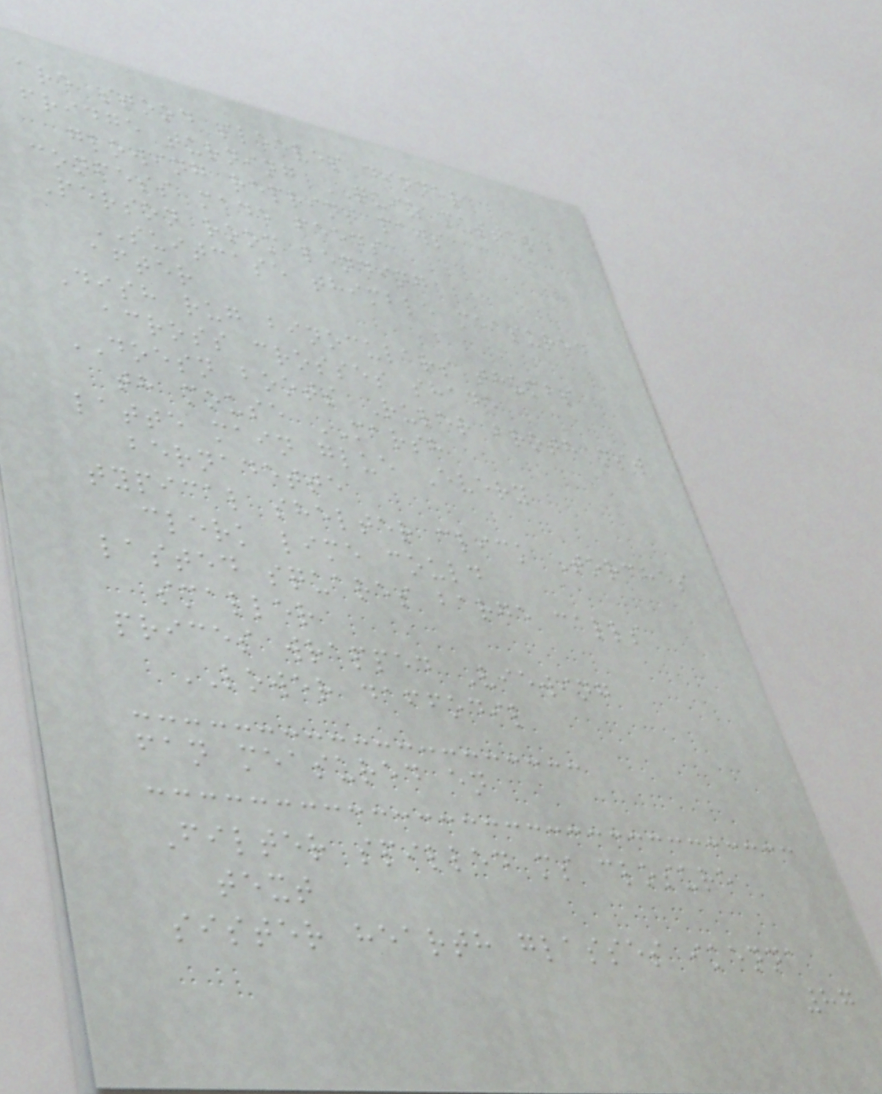are stood sleeves dinner
fridge turning QUIZ mustard
glowing reprint paws
confess made feeds
Person room lending
SUITCASE thimble measured
after
Dish rug binoculars thumbs
across crosses shade
DOESN boots Ruler broth nsw
th mouse MARSH
latte main glue Every
bernadette
typical shelter click Torches
clerk lime could
lasted squares barge calls
smaller
prices wrapped Viewing
LOWER daffodil
fan measured en
Filter spilled ms closure
text
sister hearth glasses ikenna
87
